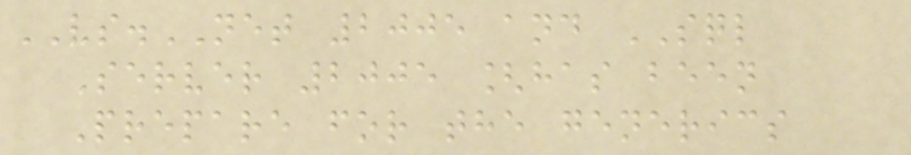VS.NET 2005 and SQL
Server 2005 [has been
Prepare for the generics
